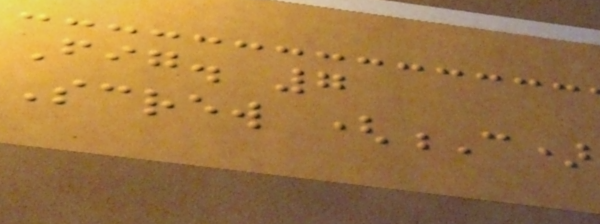Fig. 7
Screw (C)
